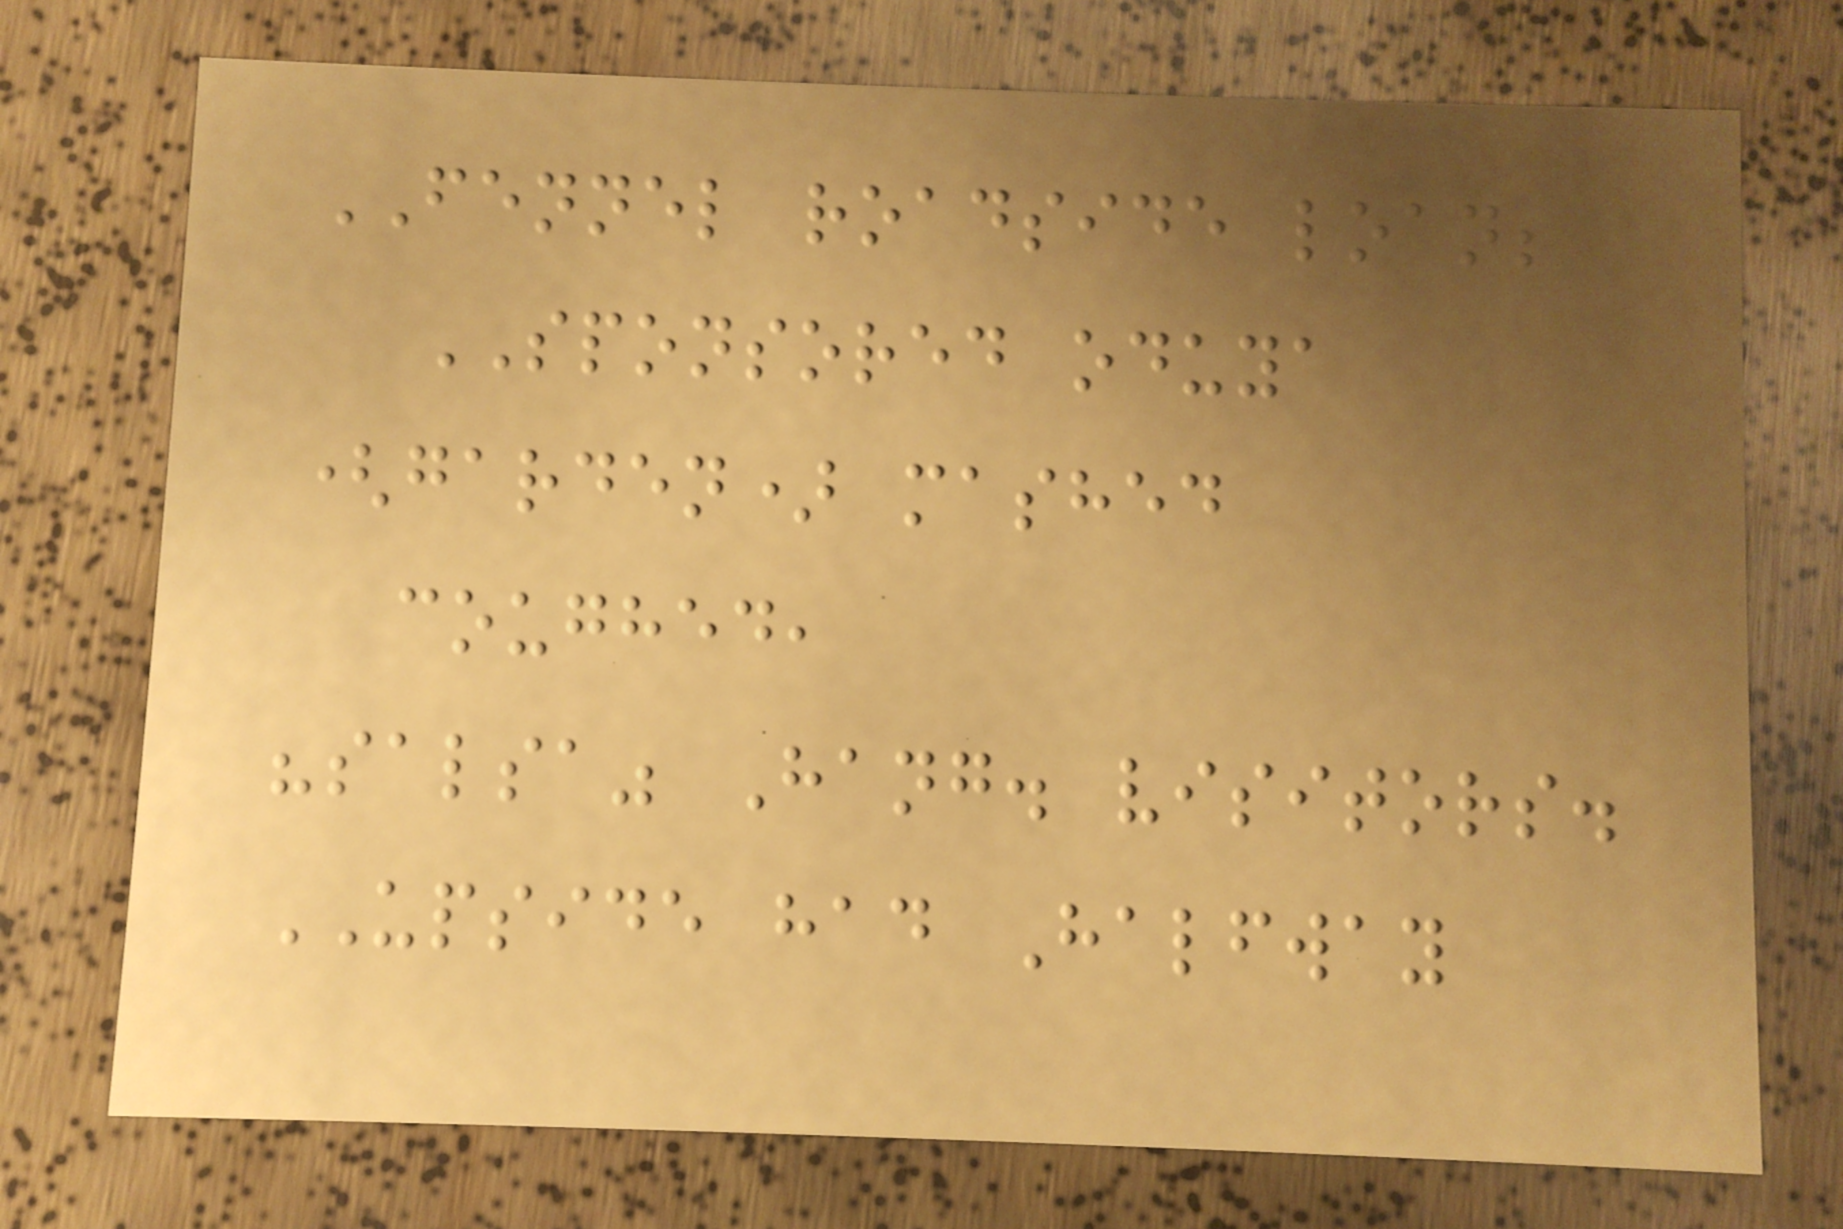FENNEL roadside loan;
SPONSORED oduya
(garden) mashed
coughed,
"salsa" Hang. visitors.
UPSIDE had Halfway
